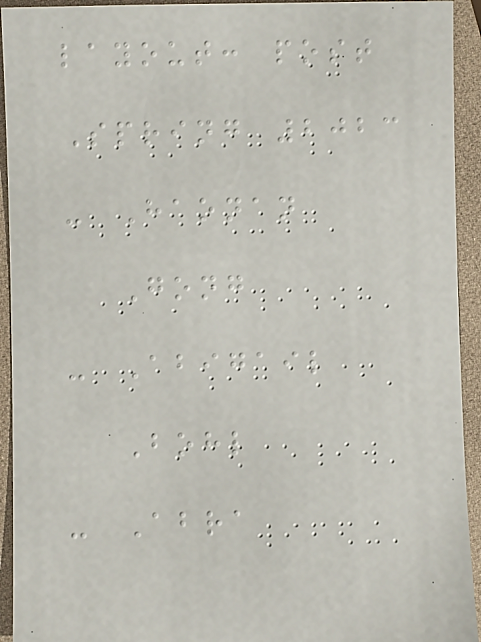layout: post
Spring 2023
- Haonan
Gong
- Abigail
Bohl
- Abra
